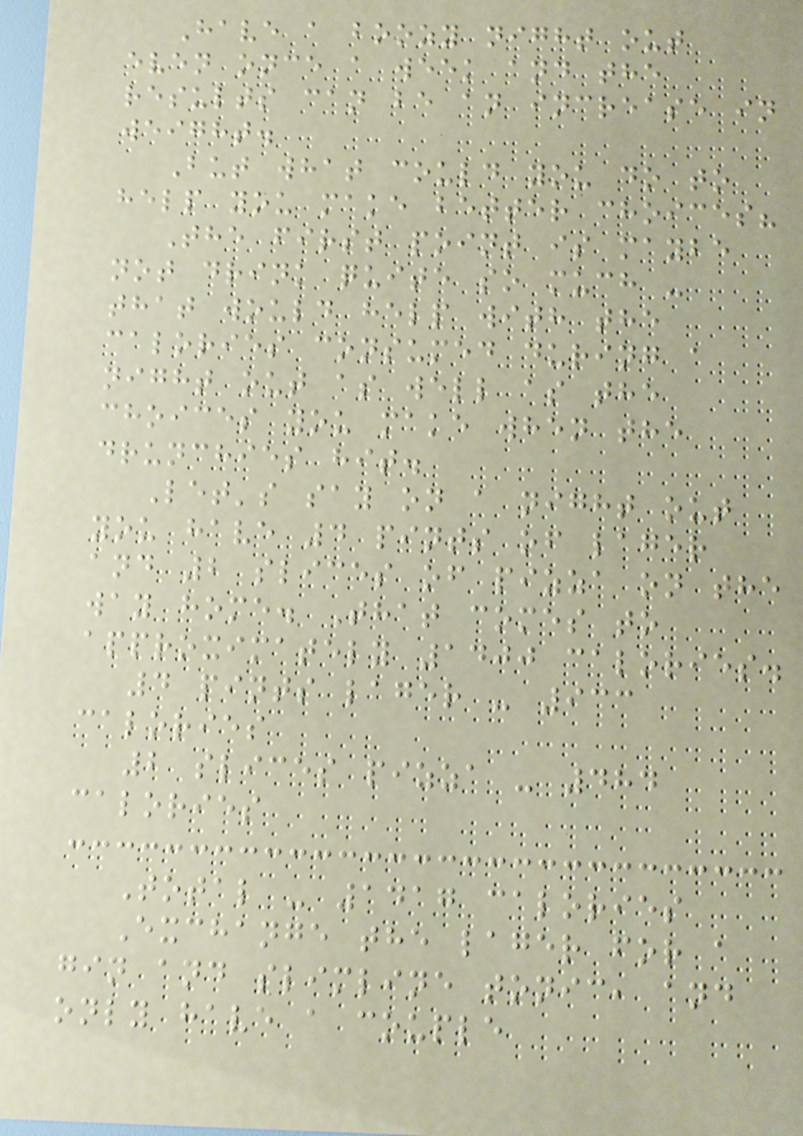Have a boozy night out
even once a week and the
results can be an increase in
weight.
But what could you do to
help you make better choices?
The first point is maybe
not drink quite so much -
that would help with the
calories consumed during a
night out as well as the
choices you make when the
drunchies hit.
Let's say on a night out
you have 4 pints of lager
and 2 slices of pizza on the
way home. That comes to
approximately 1400 calories.
4 pints lager - 933
calories
2 slices pizza - 484
calories
Total - 1417 calories
Exchange the lager for a
gin and slimline tonic, and
only have a couple
